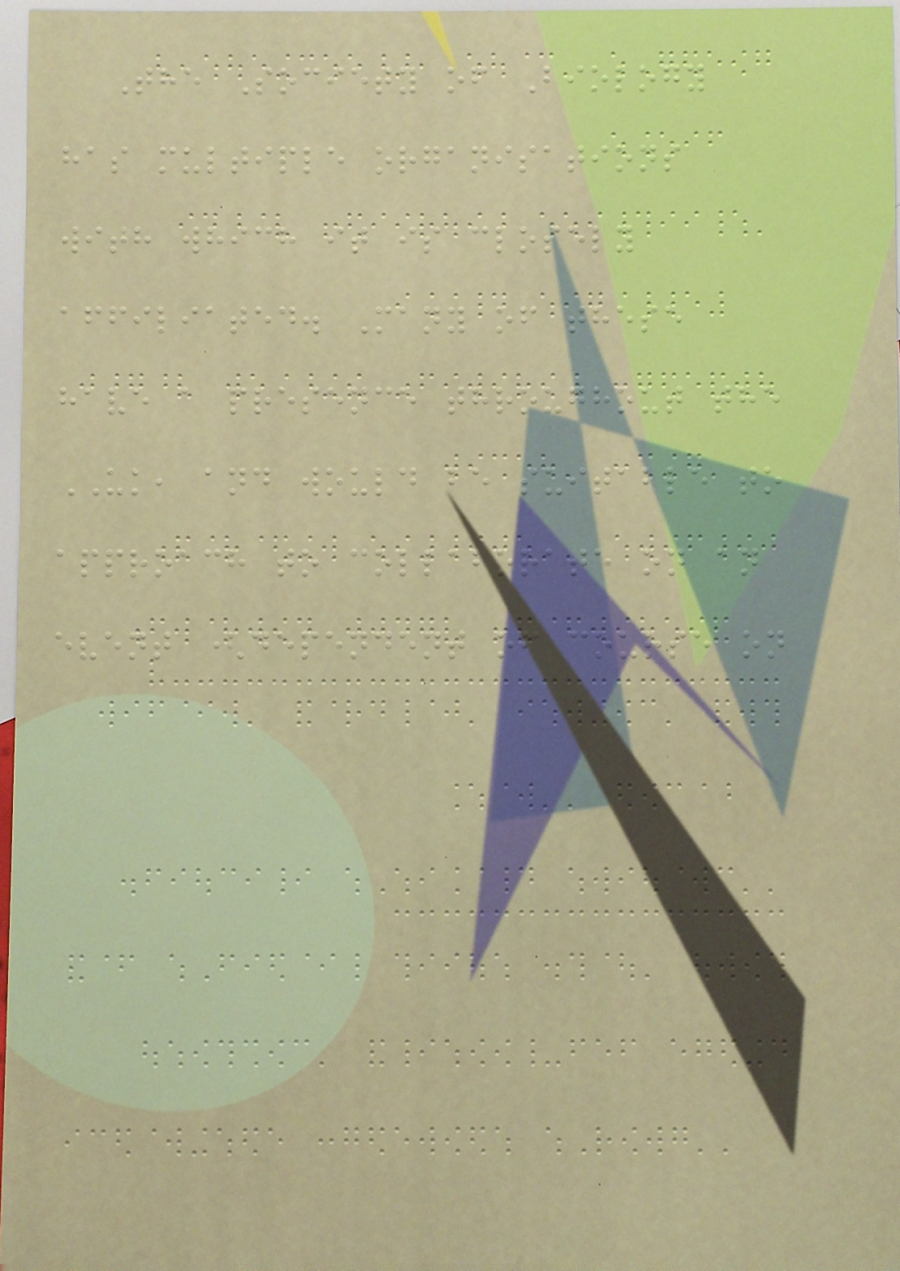The Society of Biology
has multiple organisations
with which it is closely
affiliated. Many of these
have a presence throughout the
UK, and would be suitable to
approach to collaborate on an
event (dependent of course on
